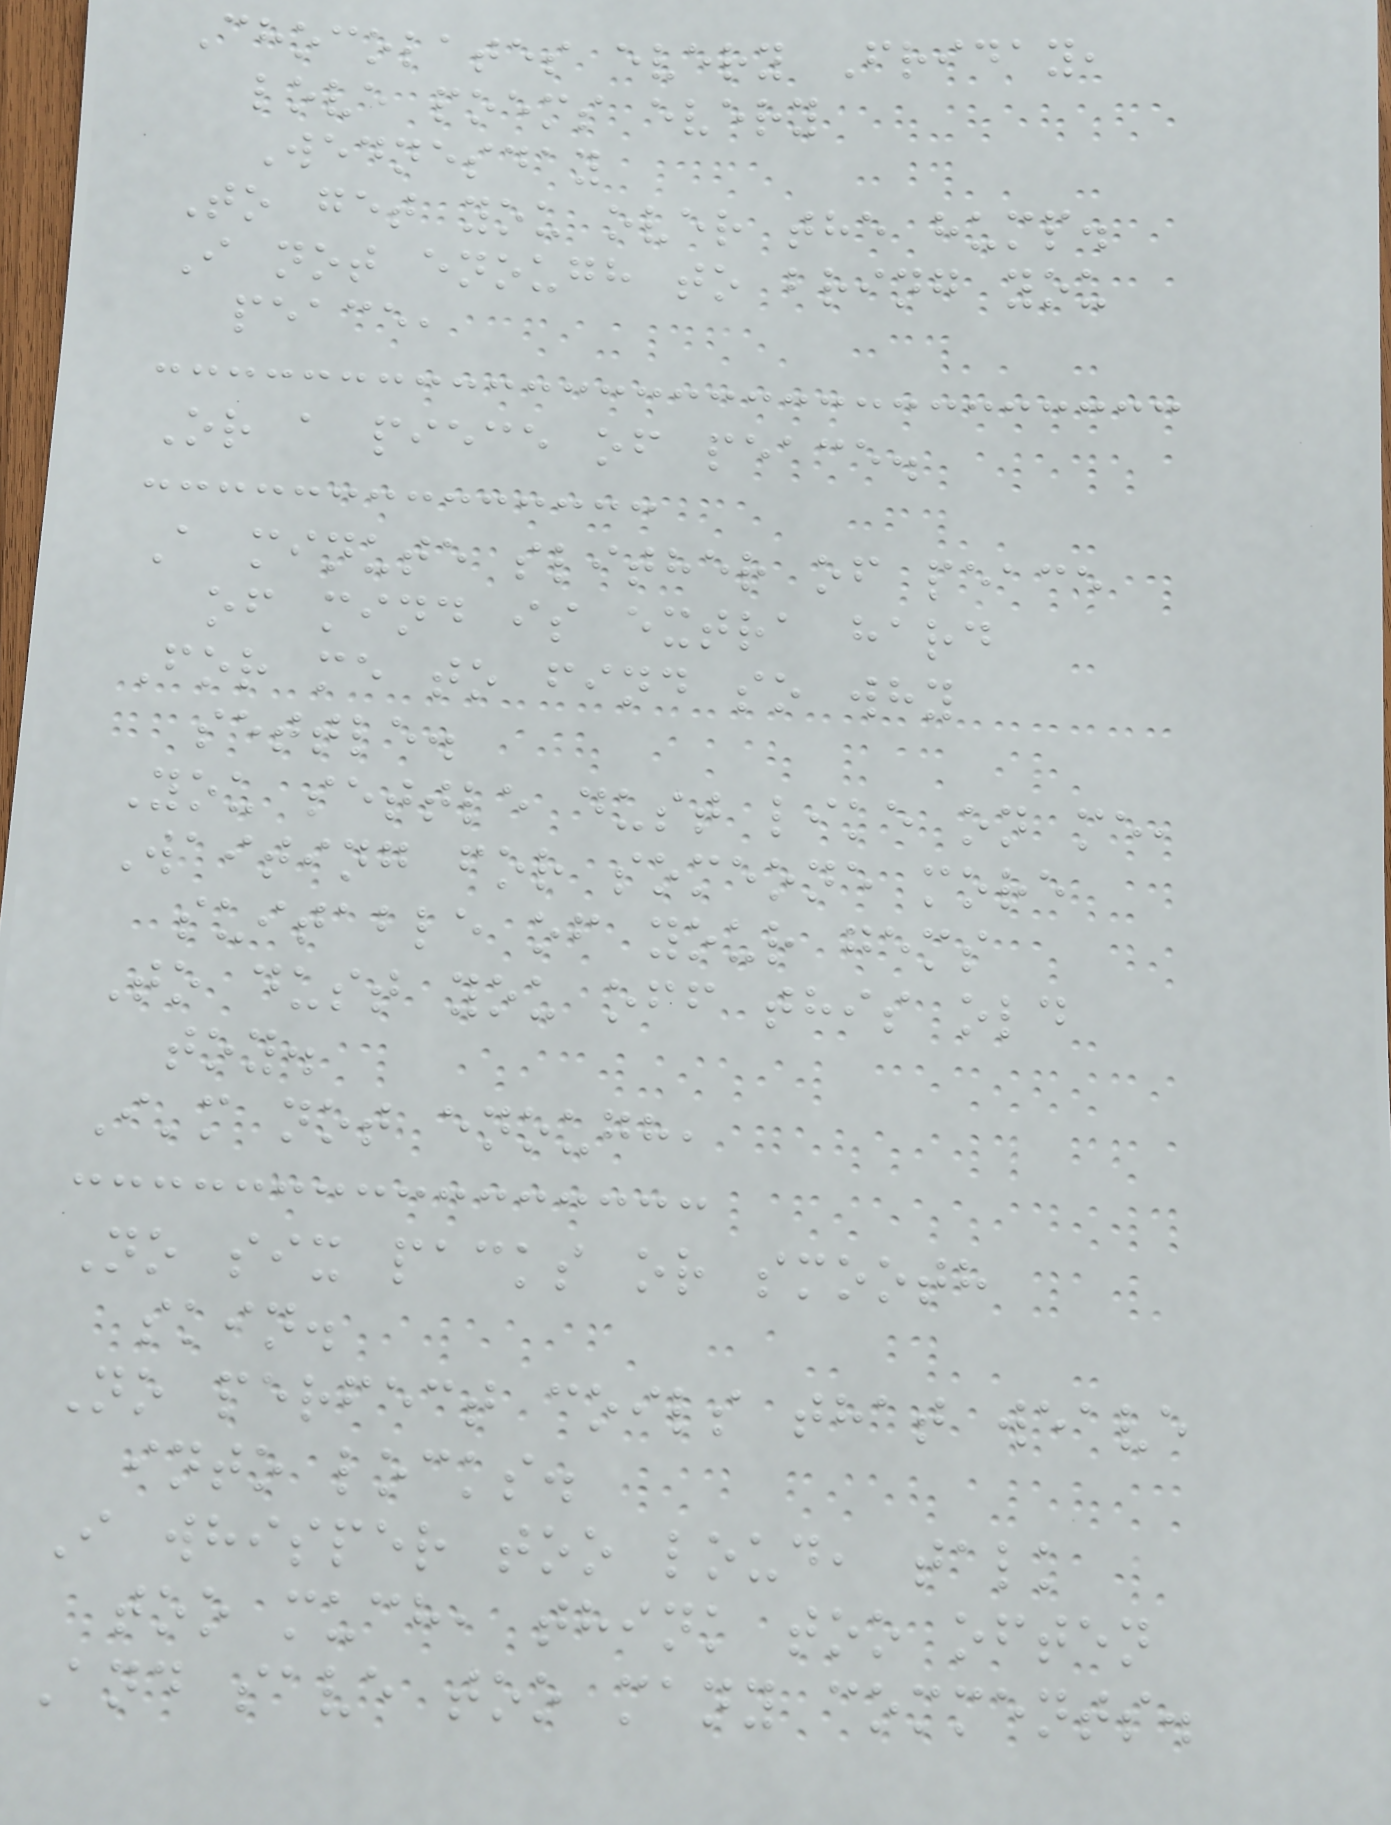Chocolates every Friday,
love poems every
Wednesday
To get you over the hump.
I not enough to bring you
peace,
Or a piece of peace.
A minute slither of peace
of mind is extra hard
For me to find so why
settle.
You settle dust like on me,
Waiting for someone more
suitable of your gems
To dust you off this old
toy.
I'm not enough,
No six packs or smooth
skin.
No perfect coils that weave
into locks.
I whisper too loud, talk
too much, think too often
And save too many comments.
